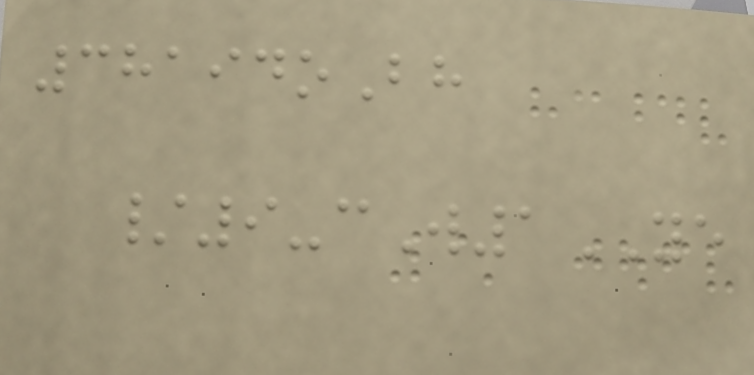38194oBh
/9-cW1YE
